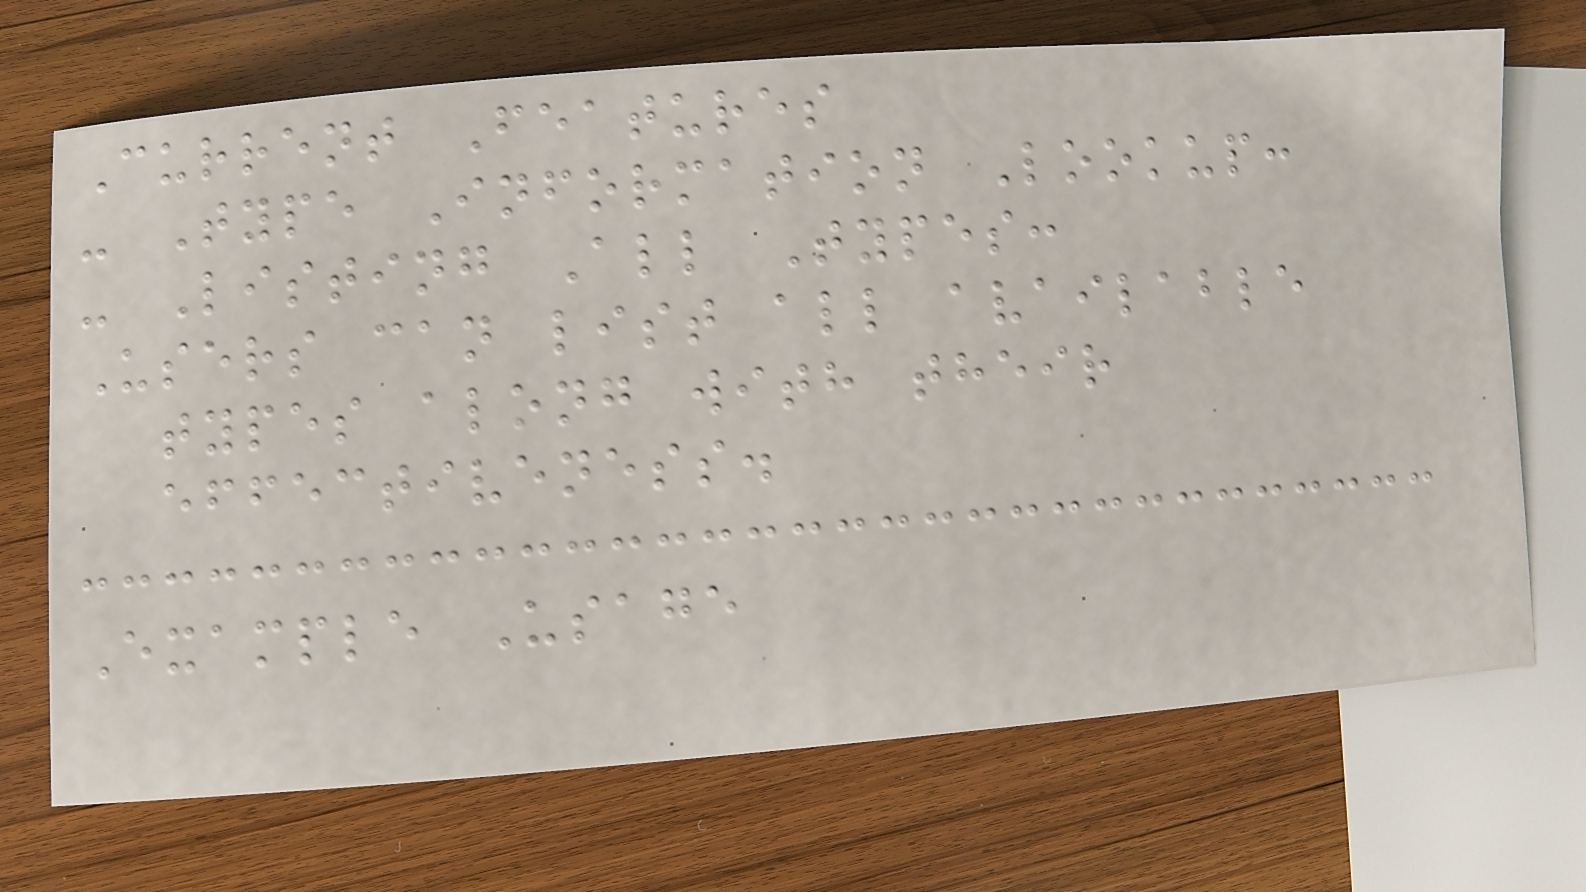Current Features
- Type Information Lookup:
- Listing All Types:
Users can list all available
types along with their
effectiveness.
Example Usage
